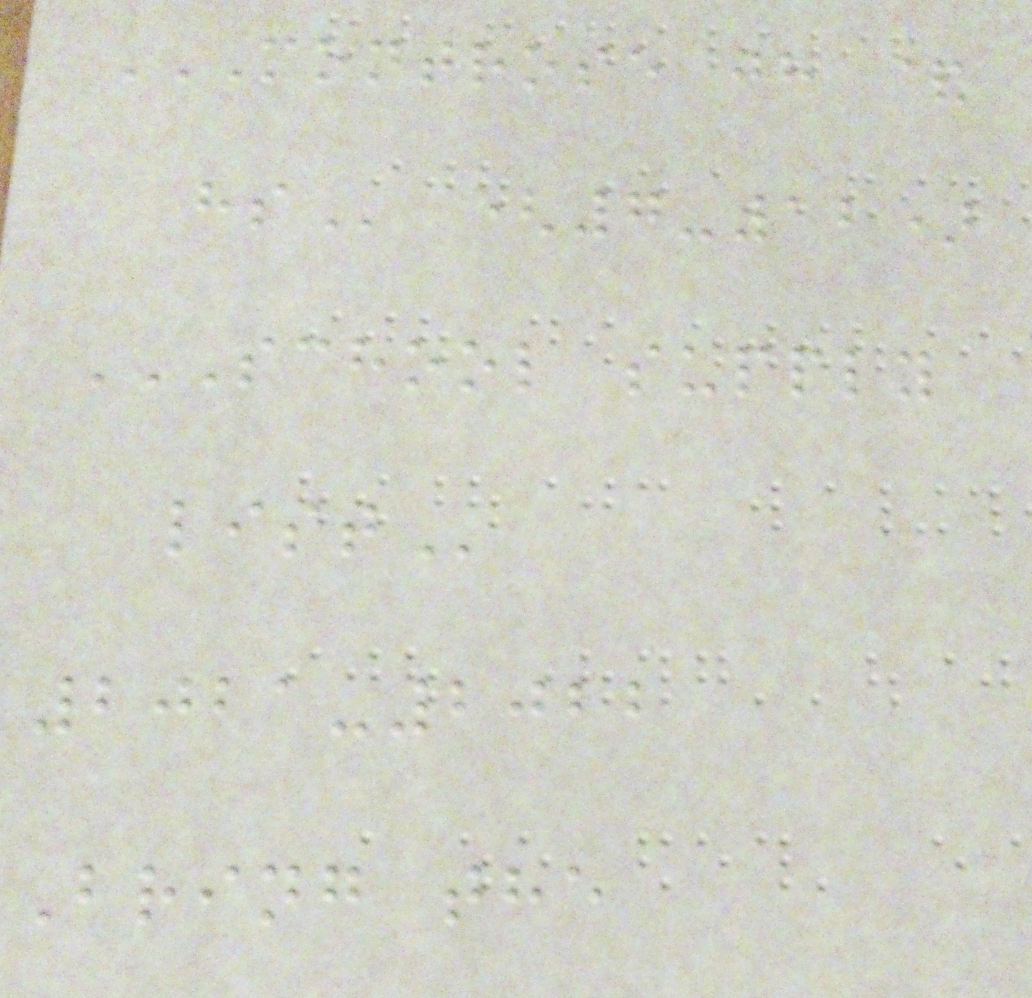MONTROSE JH &
HS (7-12)
SCHOOL SUPPLY
LIST
2021-2022
Bring the
